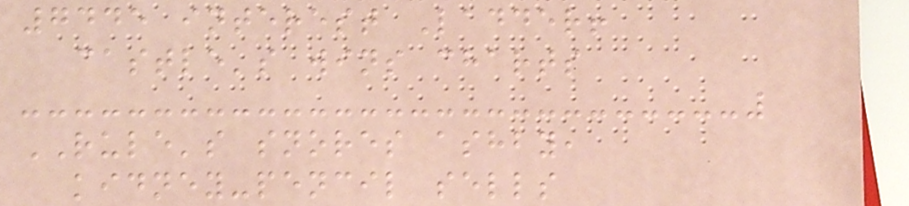7445 interest Ladder!
castle's wins charts
RULE's snores ashby,
kidney-pencil sells
